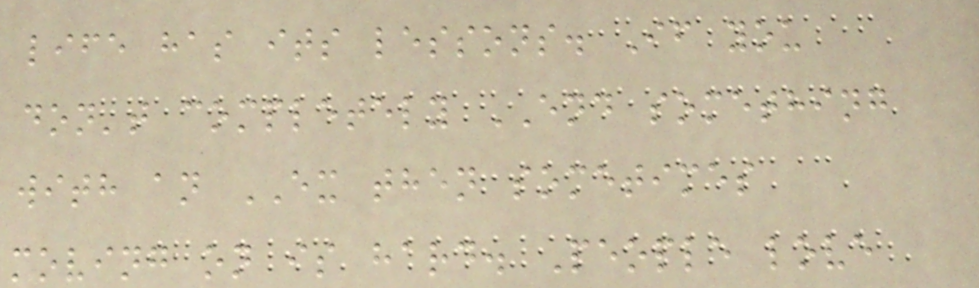life has its lessons. If you
don't completely END something
with an EX then sometimes
moving on is hard. People love
